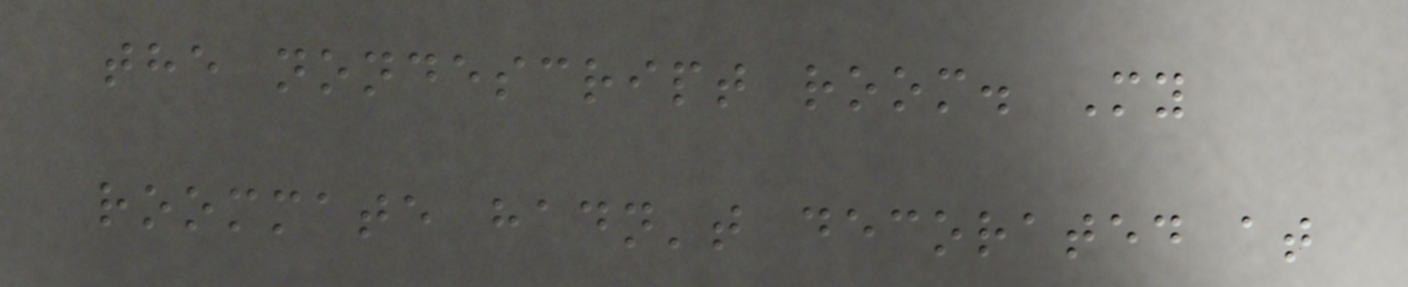the nondescript room. My
roommate hadn't decorated at
